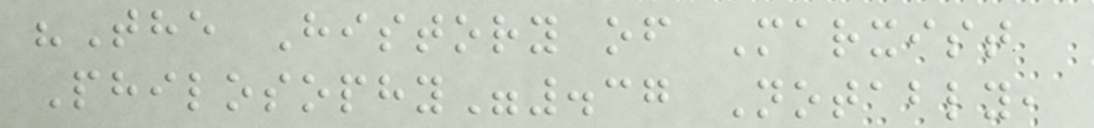"The History of Marxist
Philosophy".37 Notably,
